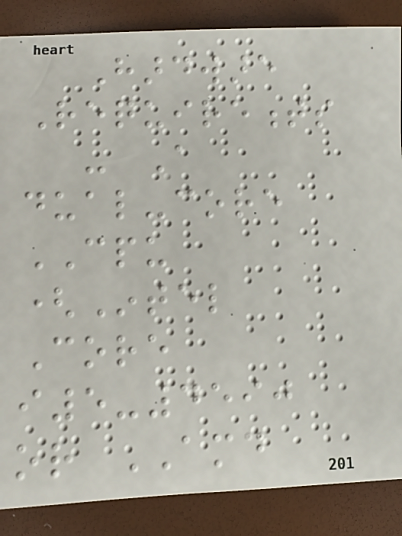Hardware
Requirements
- A
dual-core
CPU
(Intel
Core
i5-4590
or AMD
